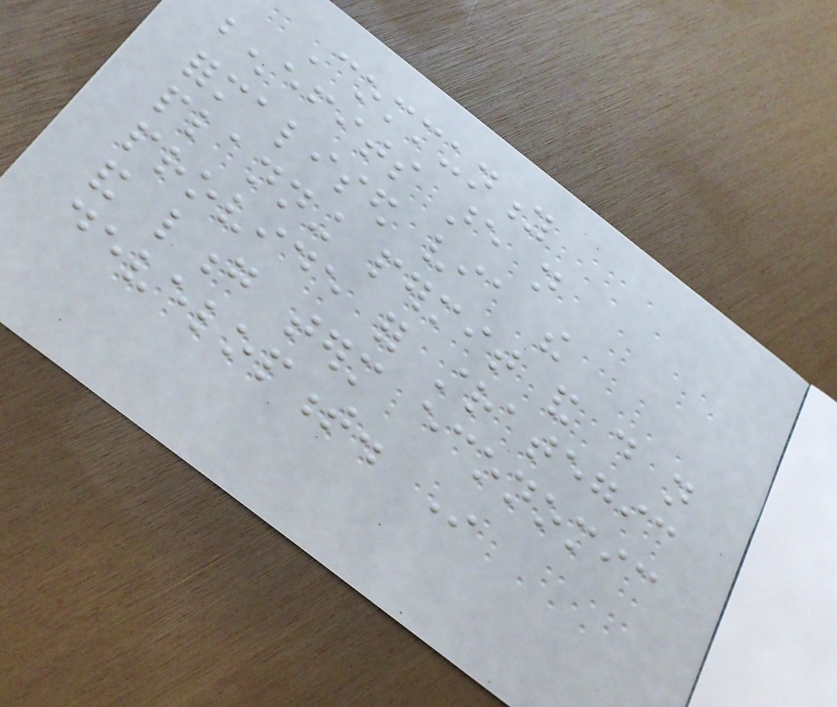Community
benefits are not
formalised via the
planning permit and do not
provide for strategic
and long term economic
development. In
